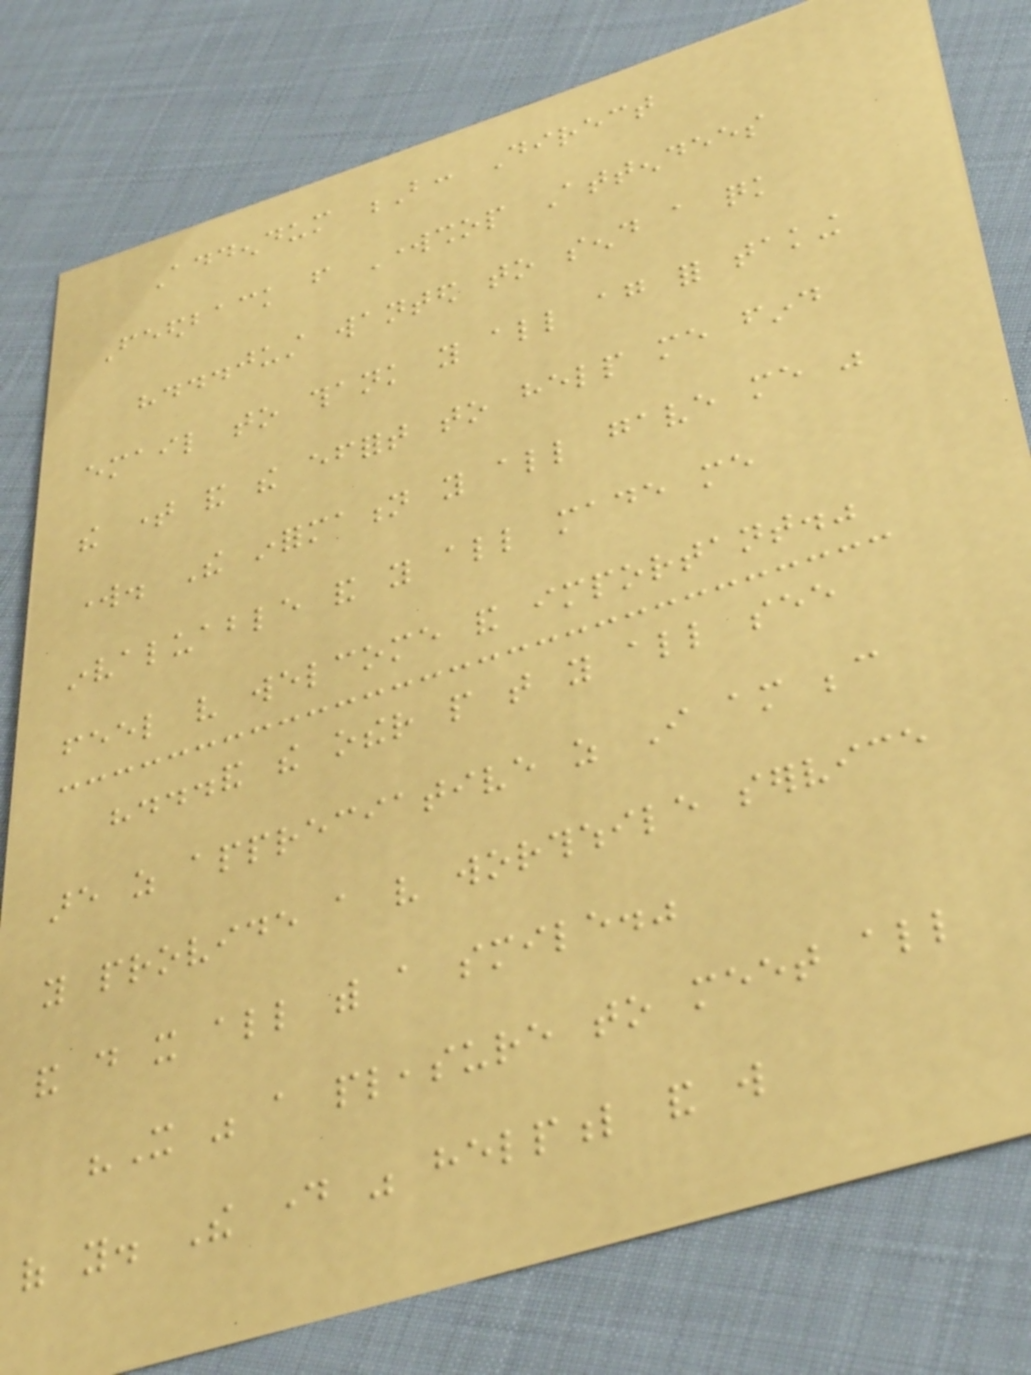Addendum B: Direct
Feedback from Workshop Attendees
"...just wanted to send a quick
email to thank you all again for taking
the time and the effort to help me find
work. The information you all gave me was
invaluable and you all made me
feel very welcome and important."
"...and the other people that you all see
are as appreciative as I am because
you provide a very worthwhile service
and do it all with a smile."
"It was a pleasure to meet all
of you. The day was helpful and will
